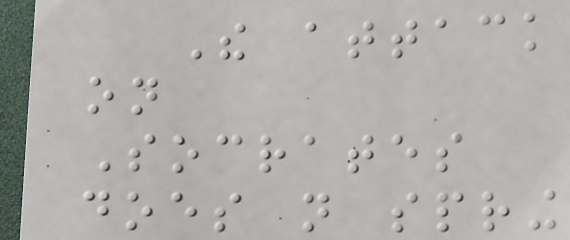The attack
on
Socrates
does not spring
